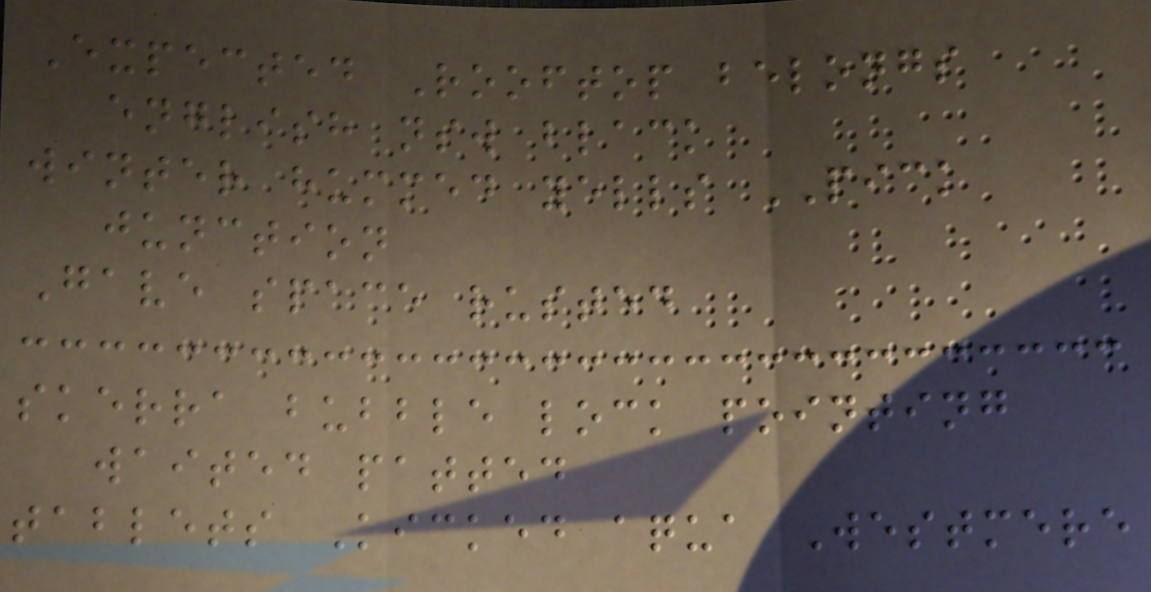Expected Rooftop belongs
english nsw black
winter hummed yells PICK
junction
Gave space rusted
skerra bubble lock pointing
waited patted
tablets Kicked aqua Westmere
